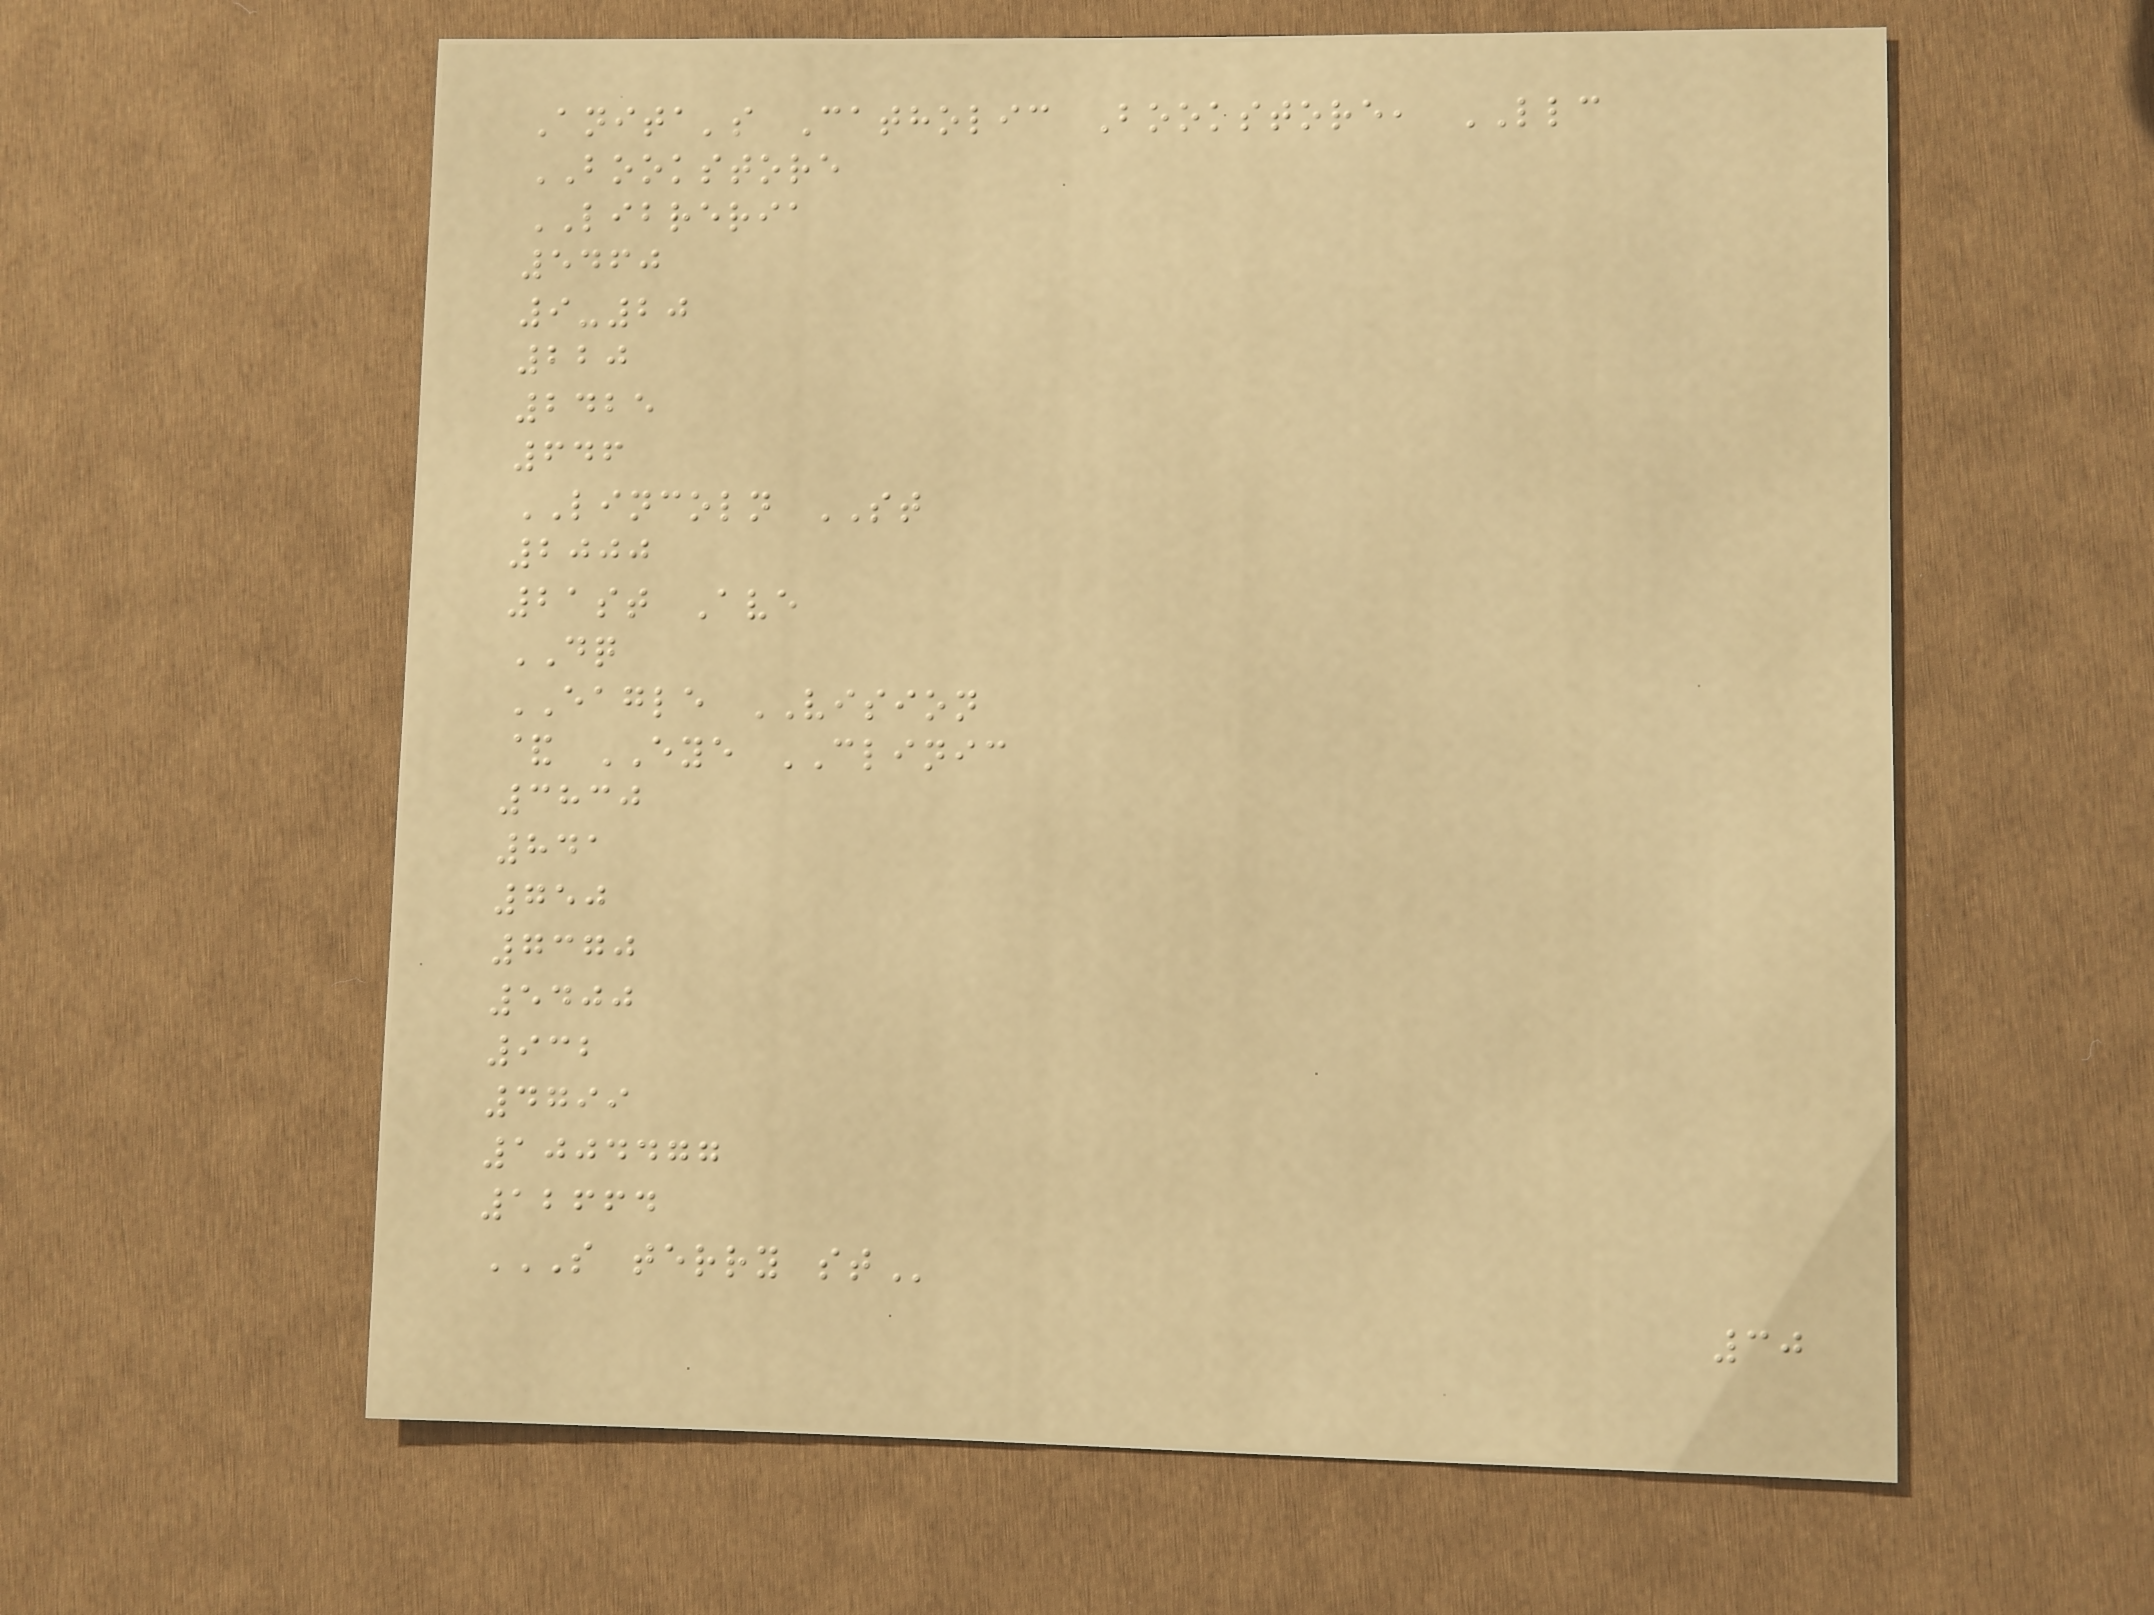Anita's Catholic Bookstore, LLC
BOOKSTORE
LIBRERIA
5460
9-20
220
2425
646
LINCOLN ST
2000
21st Ave
DQ
EAGLE VISION
& EYE CLINIC
3830
841
750
7370
5400
932
4799
1004477
12664
S TERRY ST
30
